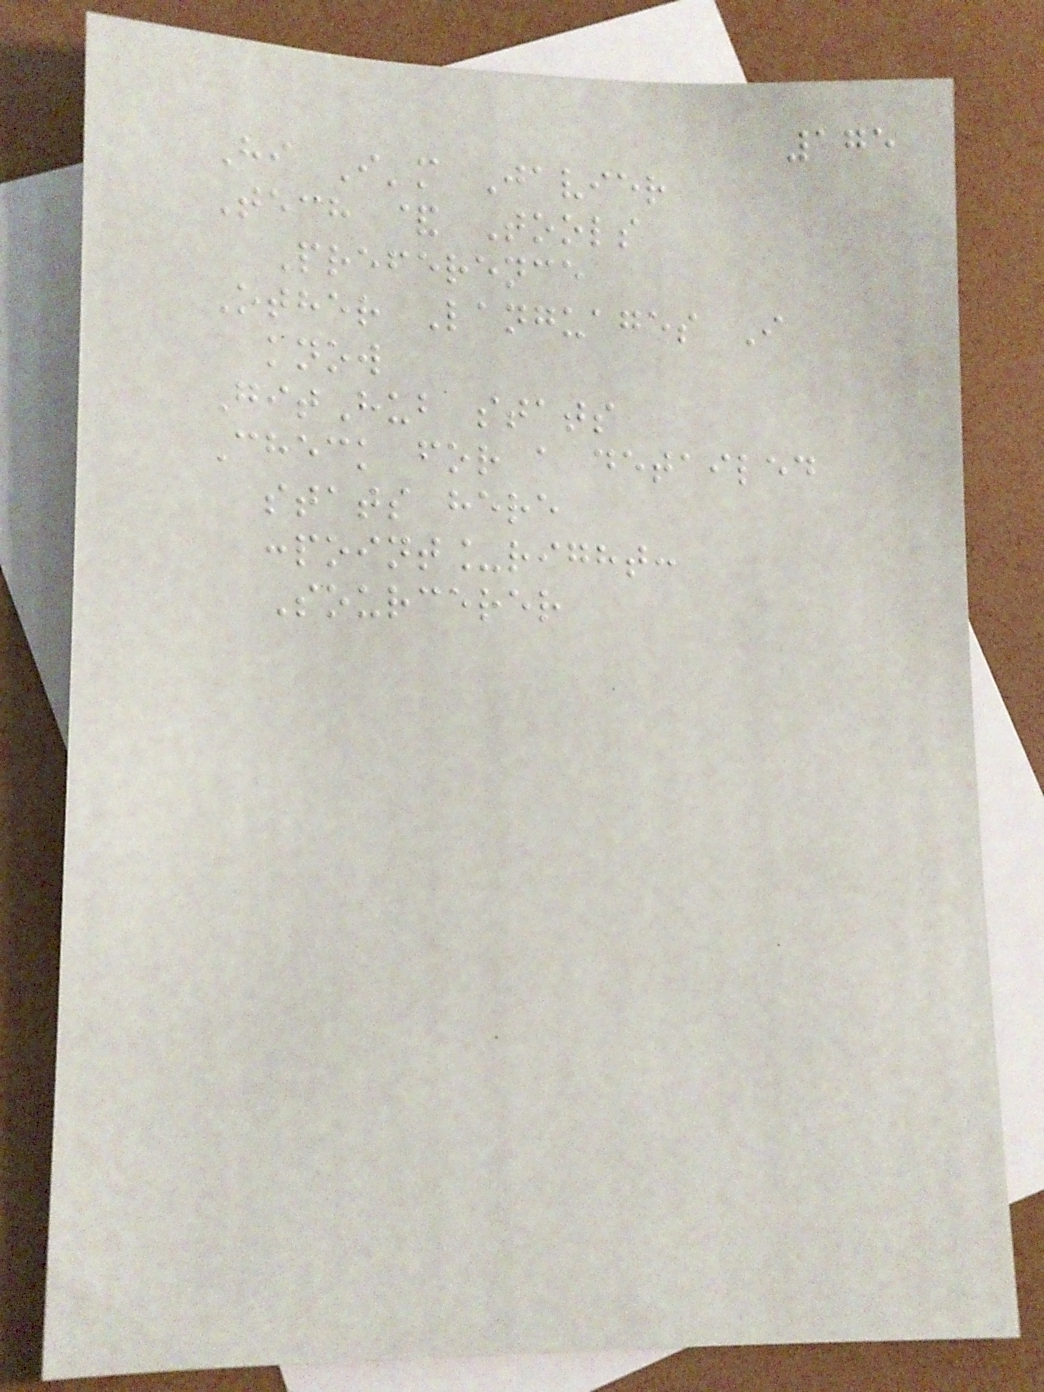175
Hi I'm Javier
Tech & Tools
Preference
Other Languages I
know
GitHub stats
Check for a detailed
stats here
:point_right:
Sourcerer
